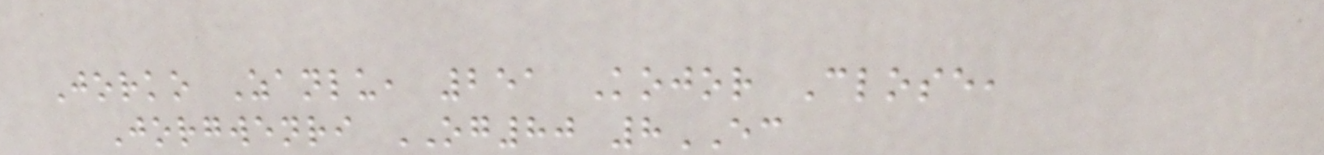Jorko Zanlu, 251 Kojor Close,
Jorgwenri OG80 8EC
